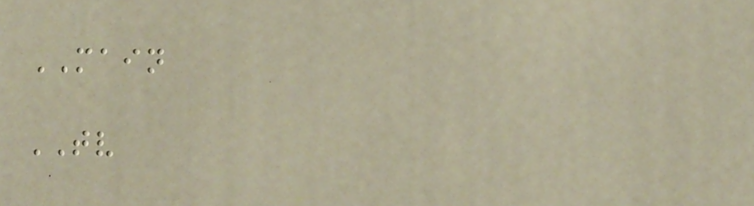MAIN
TV
